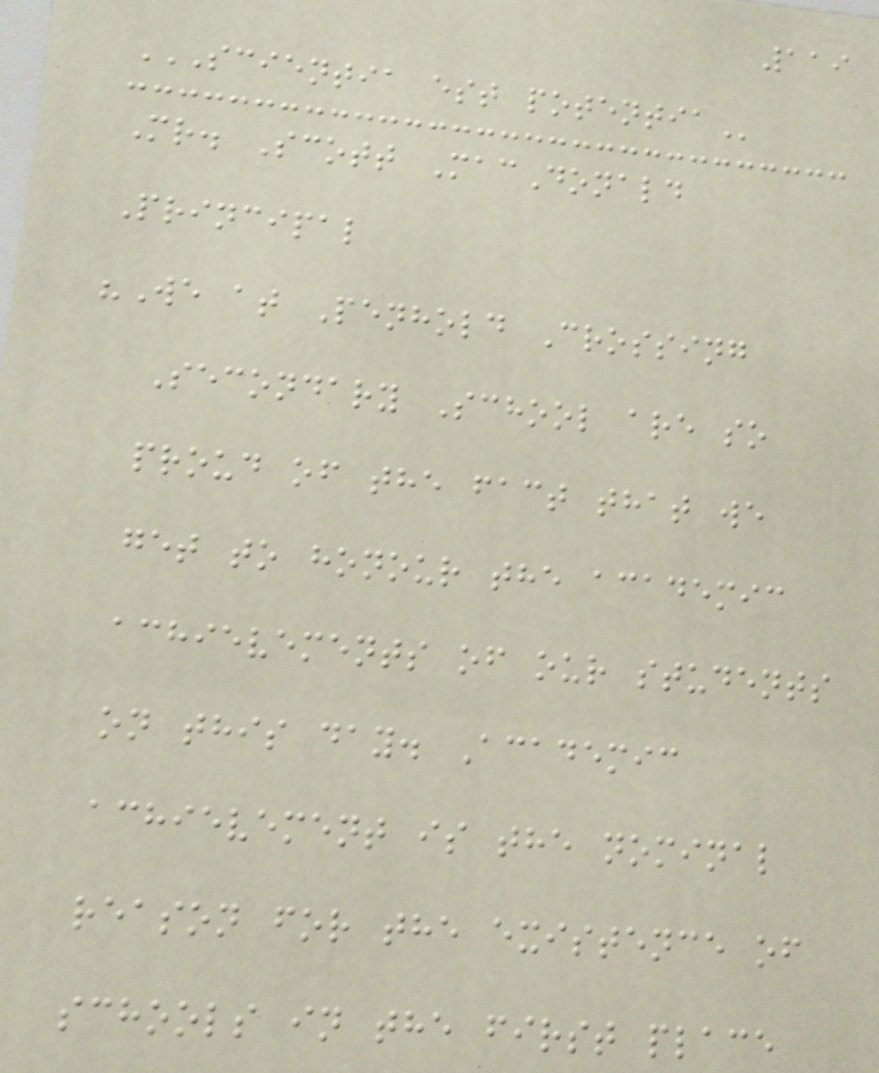119
SCIENTIA EST POTENTIA
Mr. Scott MacDonald
Principal
"We at Penhold Crossing
Secondary School are so
proud of the fact that we
get to honour the academic
achievements of our students
on this day. Academic
achievement is the nominal
reason for the existence of
schools in the first place
